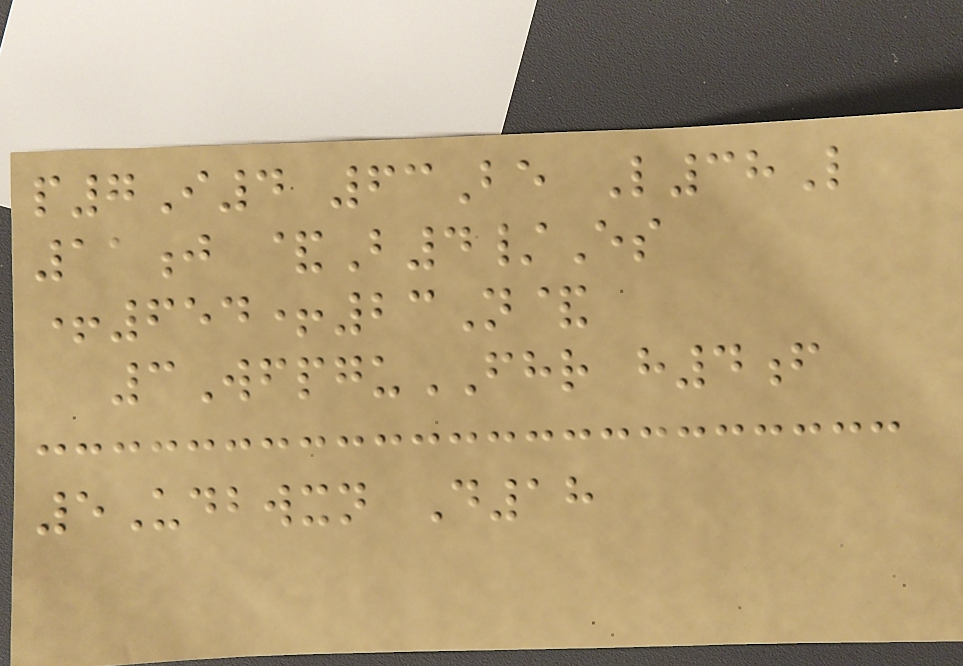p7I4 63Be L38L
11j &B4/Es
+654+23N&
3WfpguFHR h4f
5Udbwxn D18
